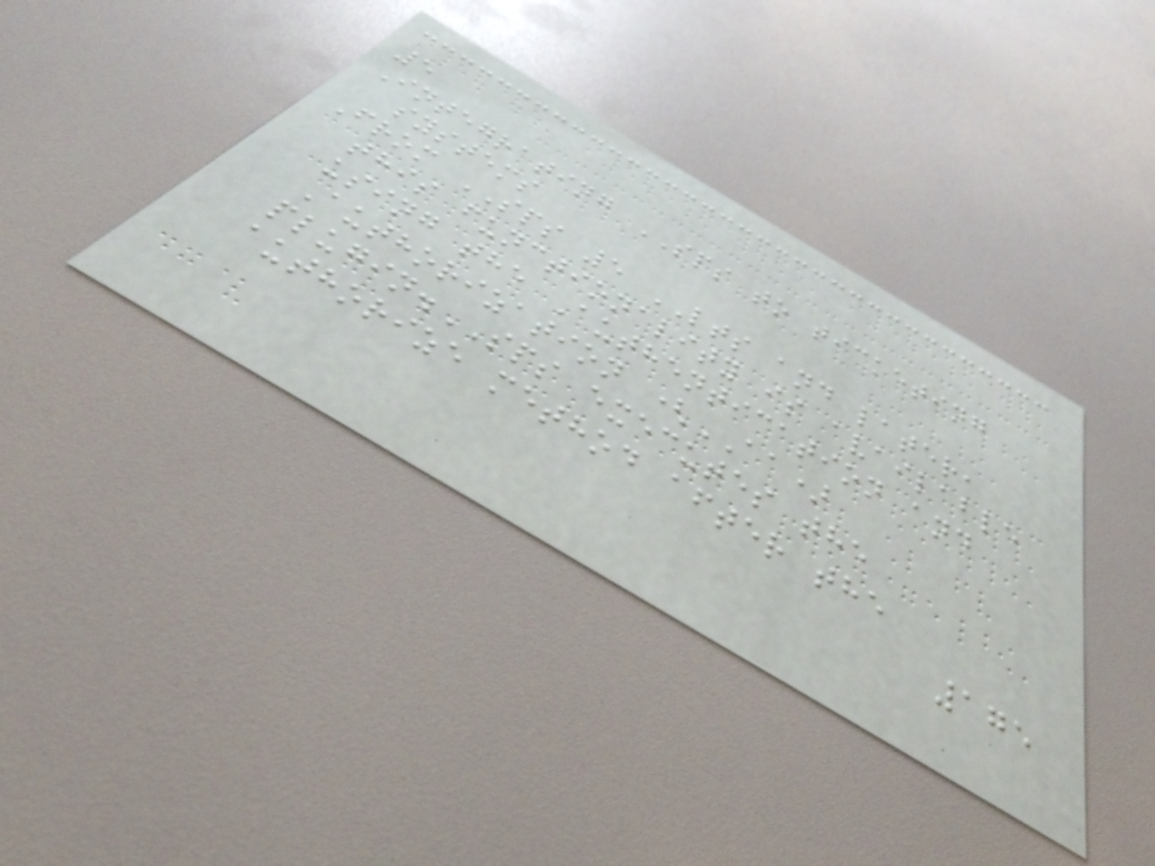5
Integrating SPS to ticketing
systems
From SPS 5 LTS and later,
this functionality is available
using the Authentication and
Authorization (AA)
plugin.SPS executes the
authorize method after the
175
